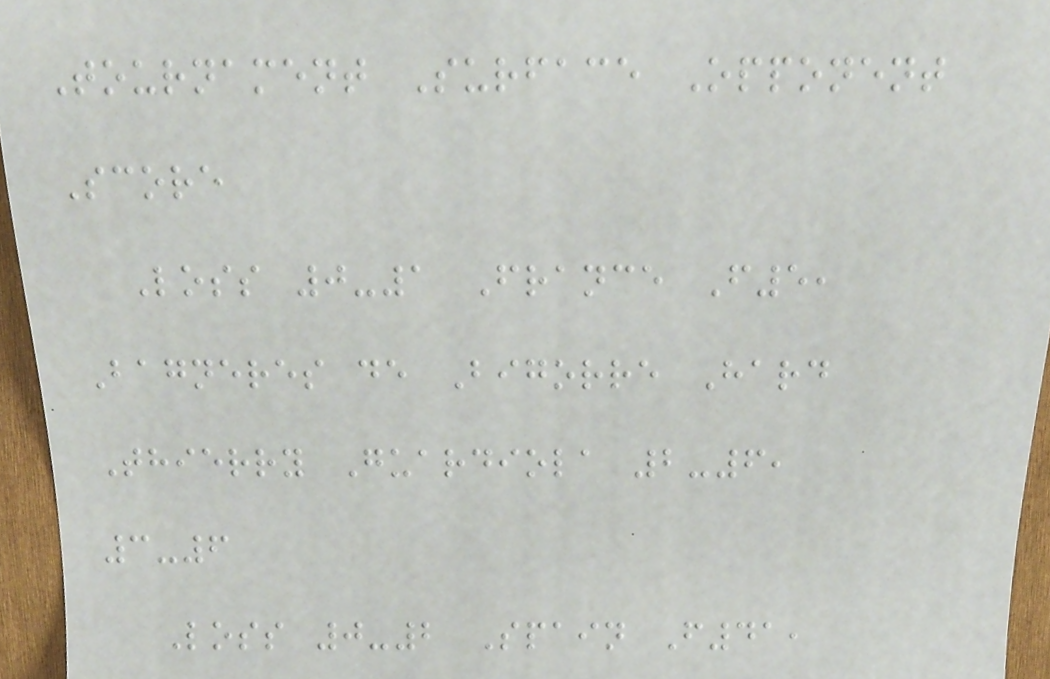Tournament Surface Opponent
Score
Loss 0-1 France F5,
Bagneres de Bigorre Hard
Thierry Guardiola 2-6,
3-6
Loss 0-2 Spain F41,
